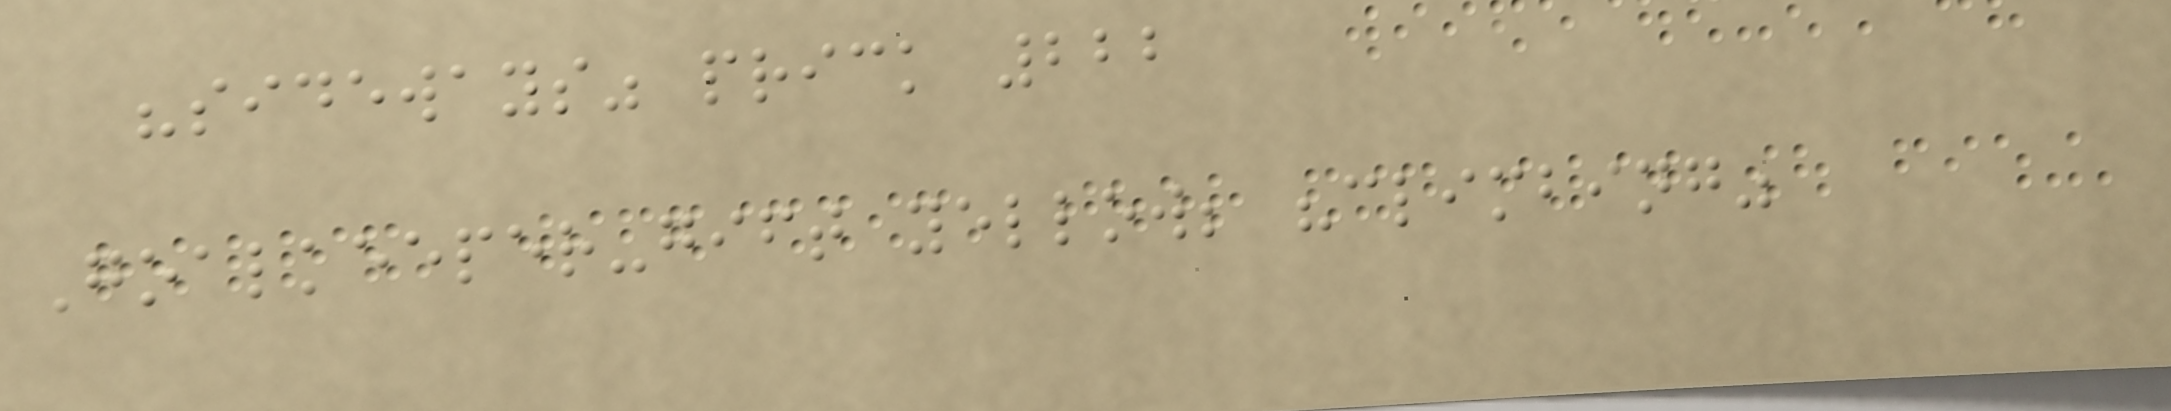"sideways" prick 222
Goalkeeper-gift yellow; "climbing"
